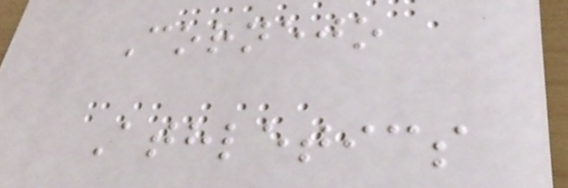Cornejo
Athletics
